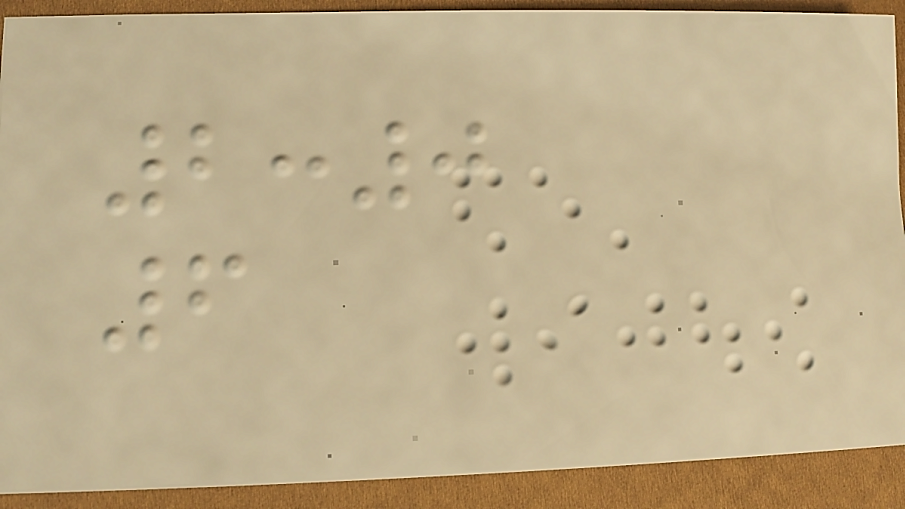2:0
6
